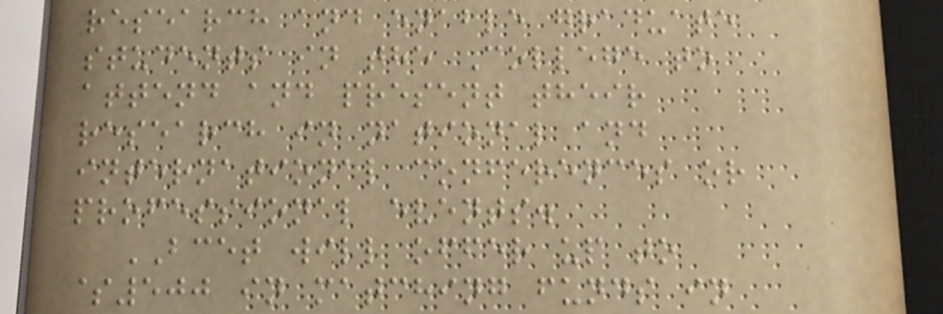research and enable graduate
students in the College to
attend and present their
research in national and
international conferences or
professional events.
BCET will offer up to
$500 in matching funds in
